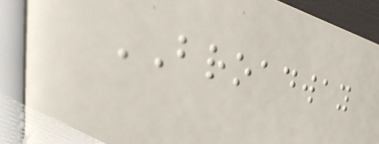BROADWAY
